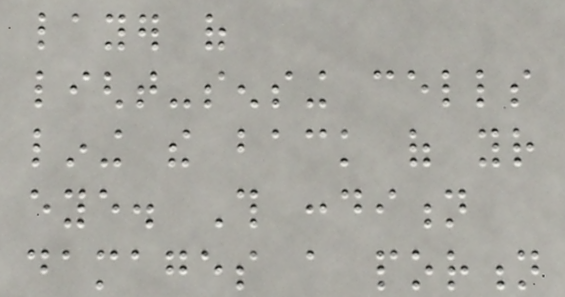layer of
light-sensing cells
lining the back of your
eye. This condition
damages a portion
